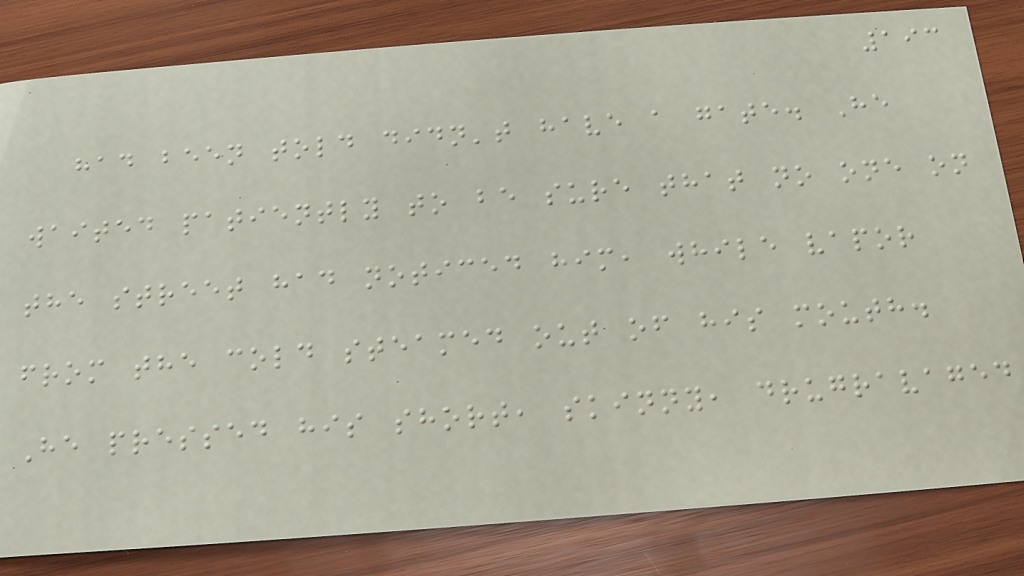193
had been told didn't have a gate. He
waited patiently to be sure that no one on
the street had noticed him, while vapor
from the cold steamed out of his mouth.
He pressed his short, skinny, drugravaged
